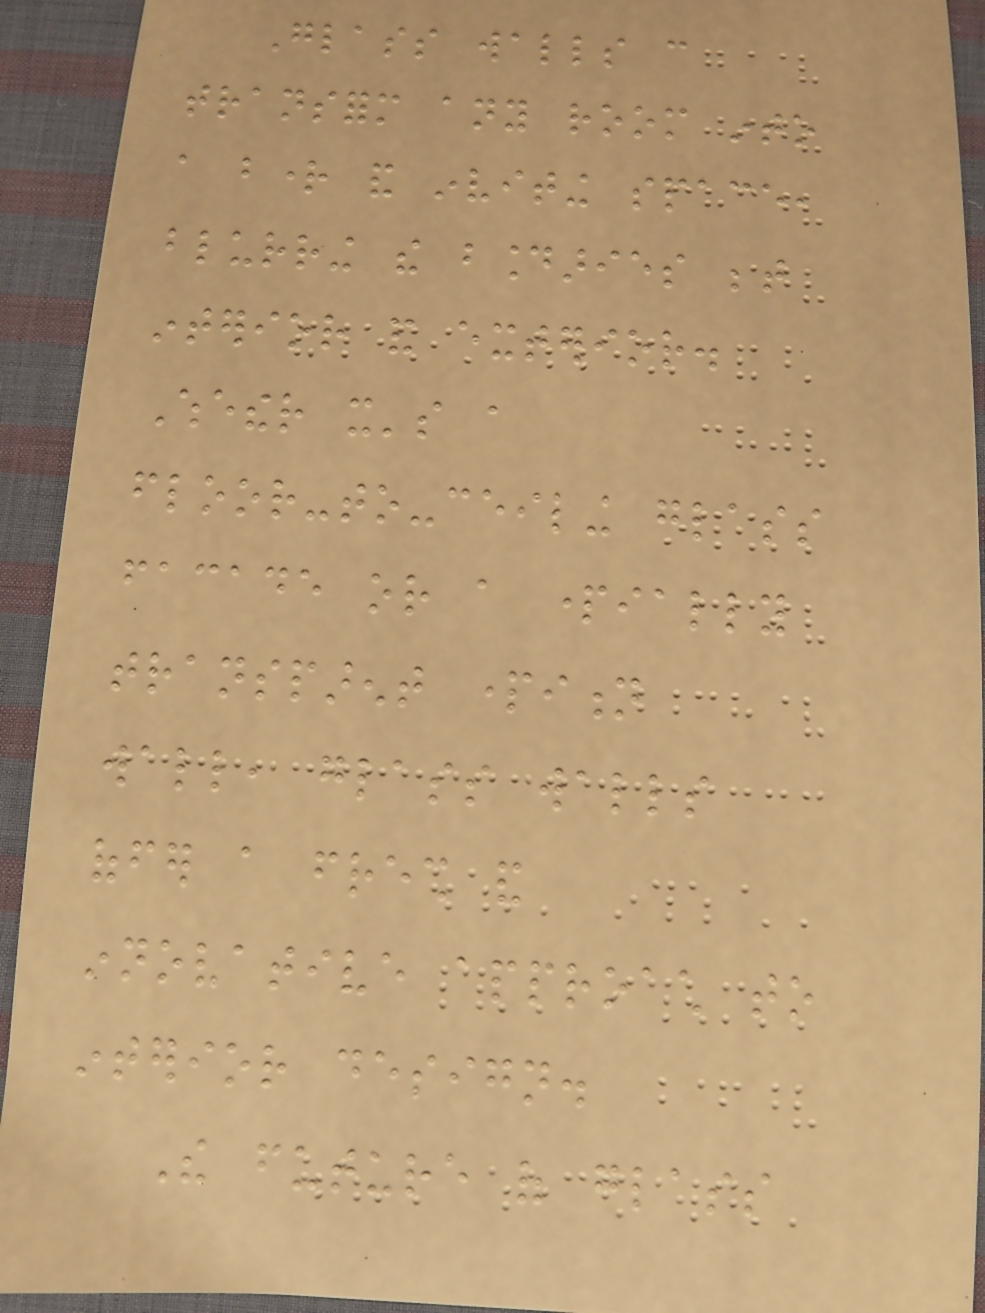Glass walls can
transform any room into
a bright and inviting space,
blurring the boundaries between
interior and exterior.
Whether it's a
floor-to-ceiling glass
facade or a partially
transparent partition
wall, glass walls
offer a fresh and
innovative approach to
interior design.
The future of glass
